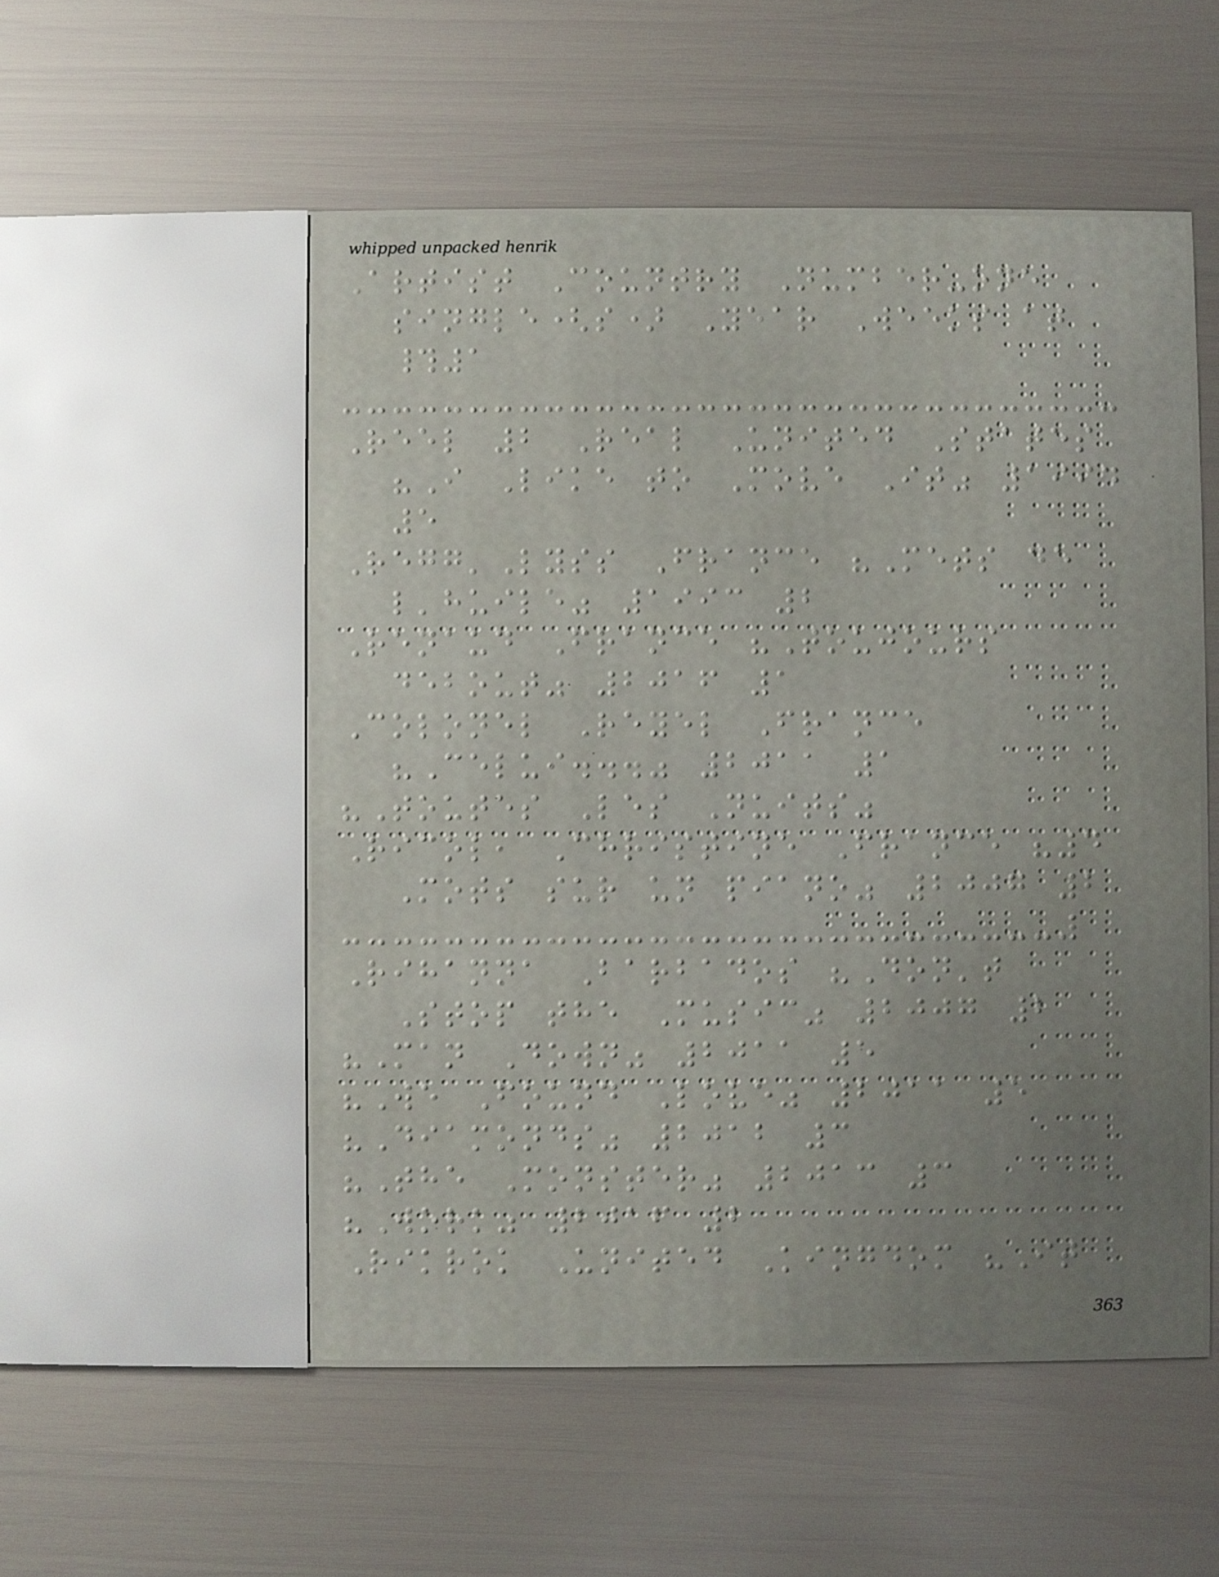Artist Country Number-one
single(s) Year Weeks at
#1
Reel 2 Real United States
"I Like to Move It" 1994
5
Regg'Lyss France "Mets de
l'huile" 1993 2
Renaud France "Toujours
debout" 2016 1
Colonel Reyel France
"Celui..." 2011 1
"Toutes Les Nuits"
Ricol, Christine France "4
Mots sur un piano" 2007 2
Rihanna Barbados "Don't
Stop the Music" 2007 2
"Man Down" 2011 5
"We Found Love" 2011 5
"Diamonds" 2012 3
"The Monster" 2013 3
"Work" 2016 2
Rikrok United Kingdom "It
